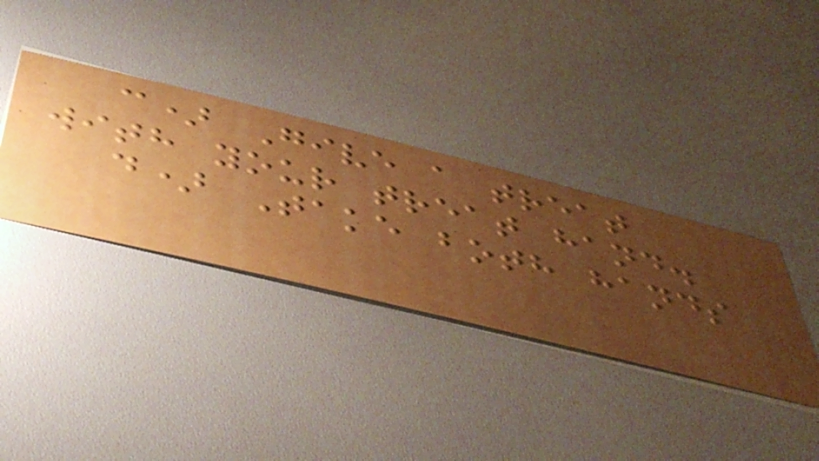c) Give a treat
with your treat hand.
d) Take both hands
